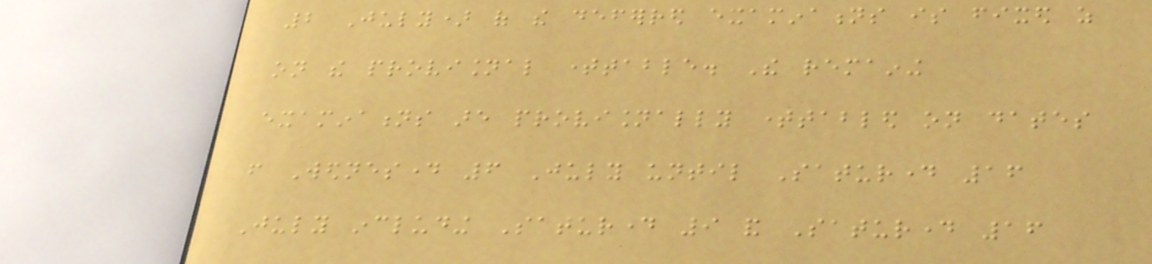2 July) of the deferred examinations is fixed as
on the provisional timetable. The remaining
examinations are provisionally timetabled on dates
from Wednesday 6 July until Saturday 16
July including Saturday 9 and Saturday 16
